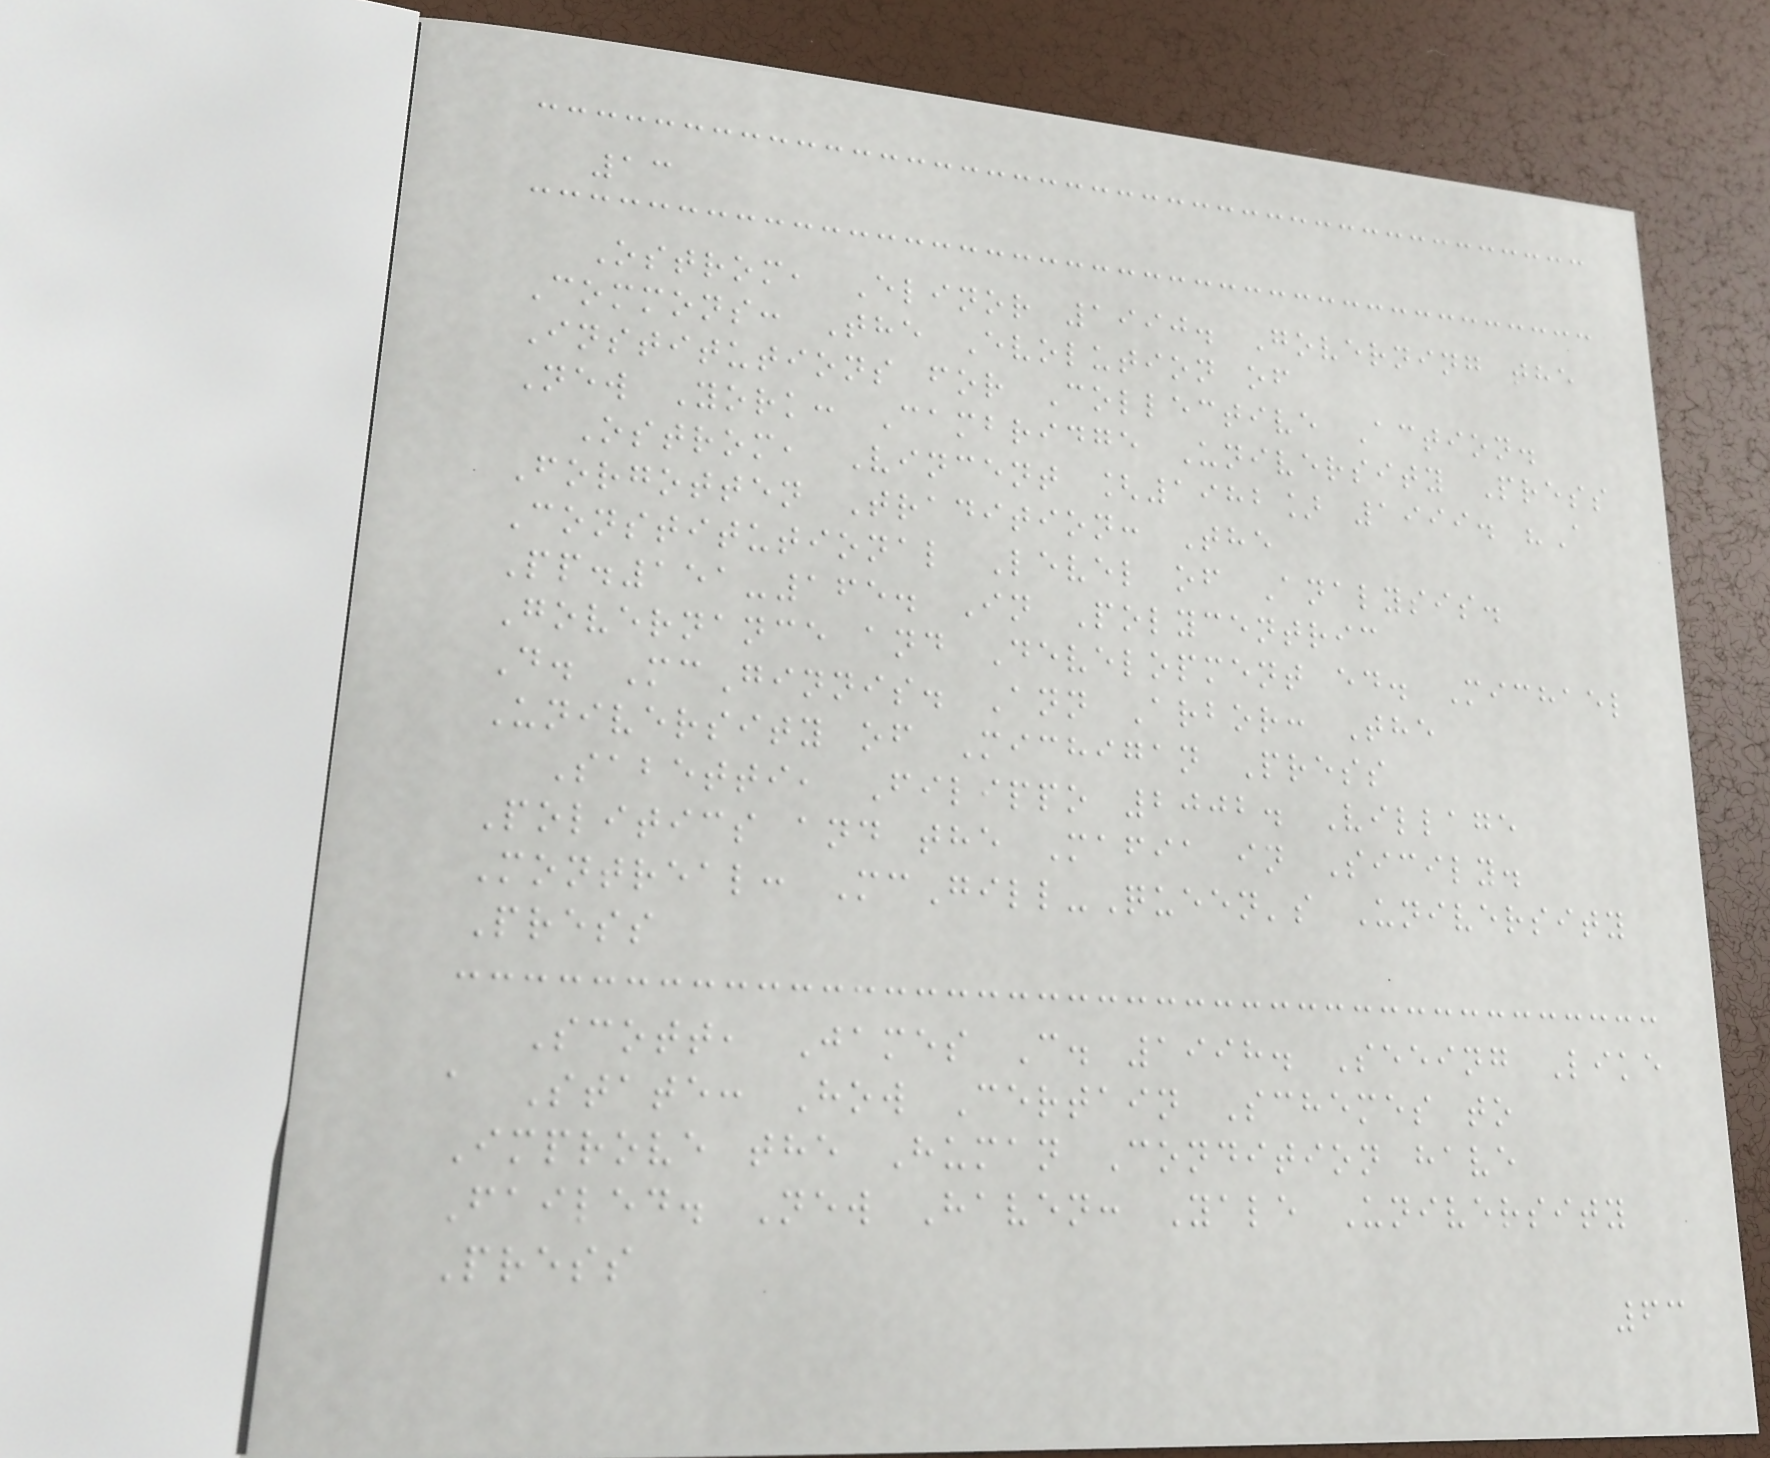13
Ostrom, Elinor 1990. Governing the
Commons: The Evolution of
Institutions for Collective Action.
New York: Cambridge University Press
Ostrom, Vincent [1982] 1999. "A
Forgotten Tradition: The
Constitutional Level of Analysis.
Pp.151-165. In Polycentric
Governance and Development ed. Michael
D. McGinnis. Ann Arbor: The
University of Michigan Press
Sabetti, Filippo 2002. Village
Politics and the Mafia in Sicily.
Montreal: McGill-Queen's University
Press
Scott, James C. 1998. Seeing Like
a State: How Certain Schemes to
Improve the Human Condition have
Failed. New Haven: Yale University
Press
63
